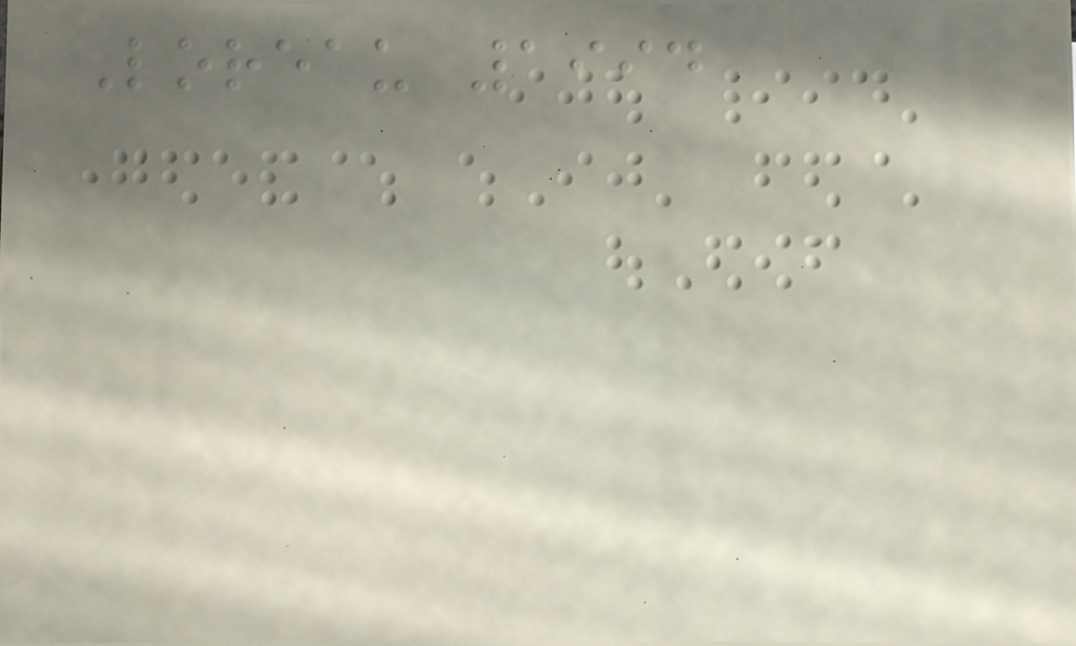Loreau 1994
